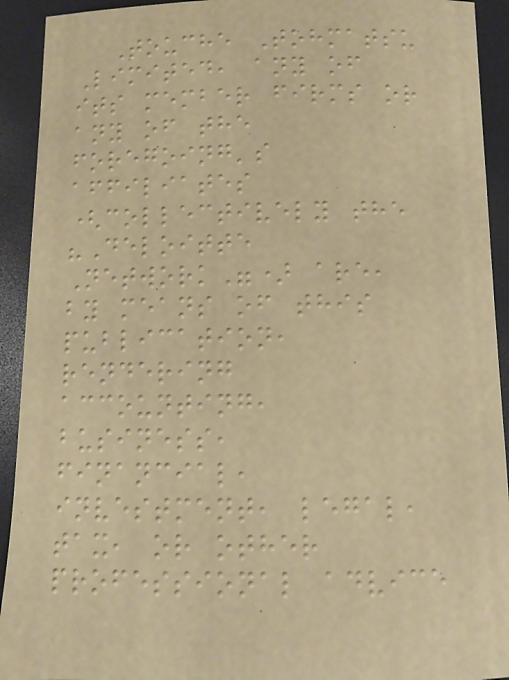Touche Tohmatsu
Limited, any of
its member firms or
any of the
foregoing's
affiliates
(collectively the
"Deloitte
Network") are,
by means of this
publication,
rendering
accounting,
business,
financial,
investment, legal,
tax, or other
professional advice
